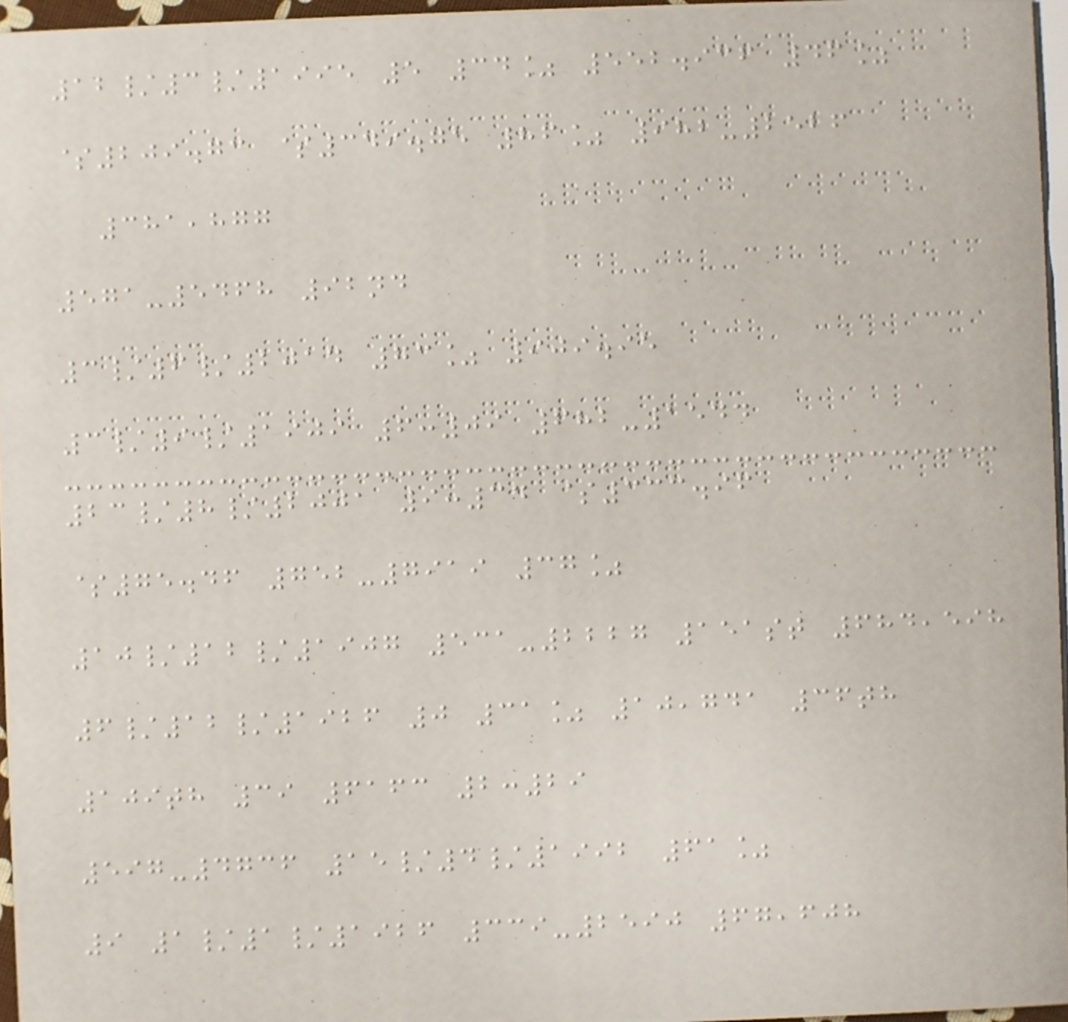12/3/1995 5 34% 552.936 46%
$209.73 $349.75 86% 982-2526
381,877
571-5468 92nd
3/6/2014 73% 909.95
3/9/1909 6:09 682-1544
23/8/2001 9:34 $333.96
$75.46 752-7919 37%
10/12/1907 531-2227 151st 684,598
6/12/1926 0 31% 10,741 36th
109th 39 6163 2:29
597-4736 15/4/1992 61%
9 1/1/1926 339-2590 67,608
